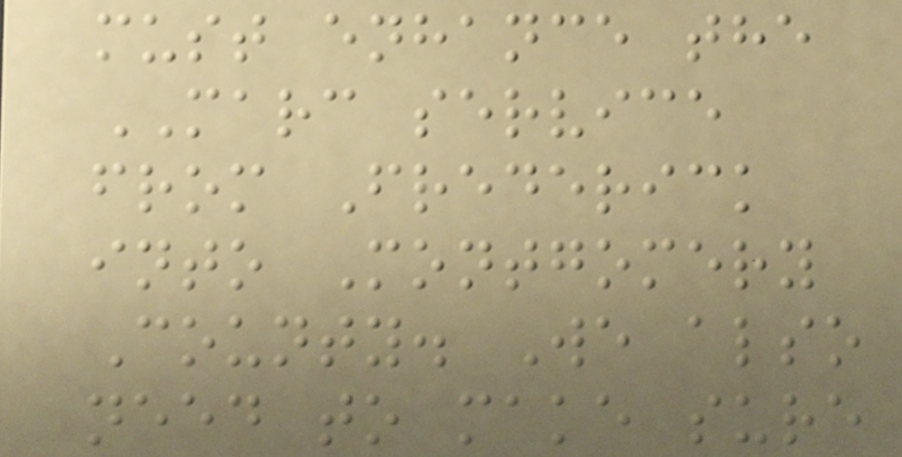must enhance the
MARC service
from Frederick
into Montgomery
County. We also
need to make sure
